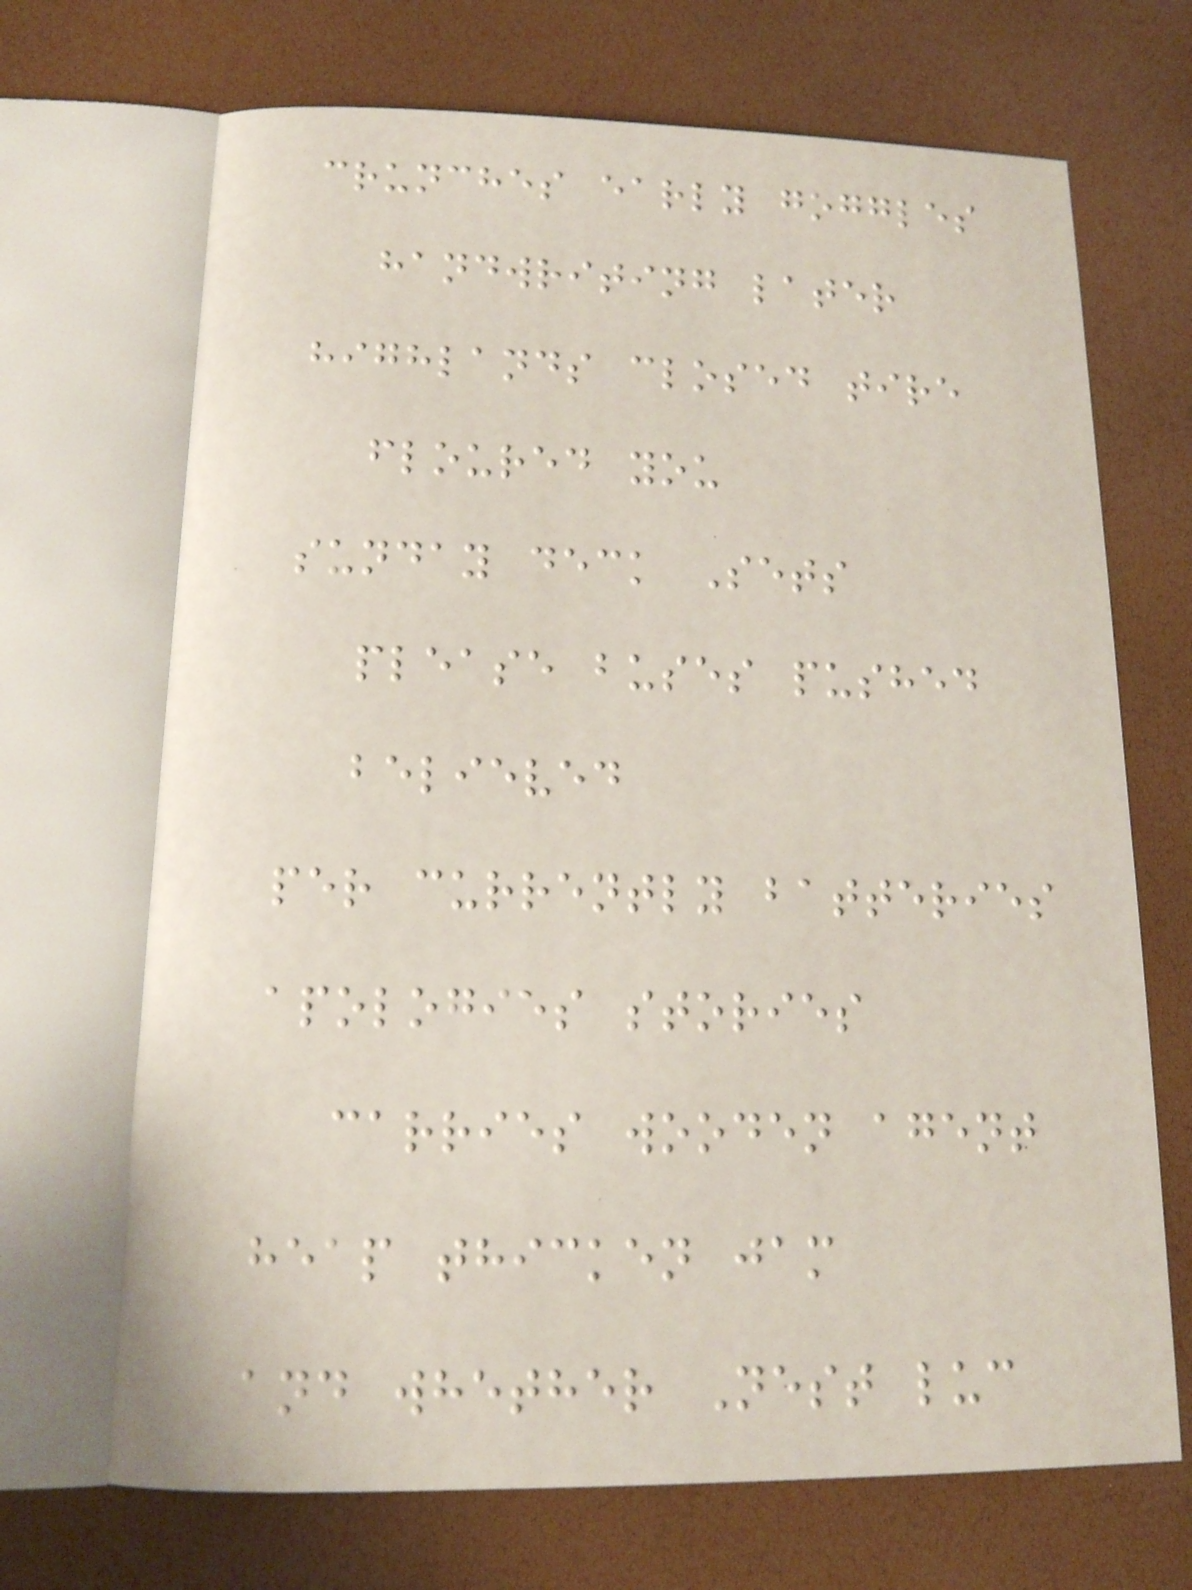crunches early goggles
handwriting later
highlands closed tire
floured you
sunday deck Sets
please buses pushed
believed
per currently batteries
apologies stories
carries wooden agent
heap thicken jam
and whether Nest luc
